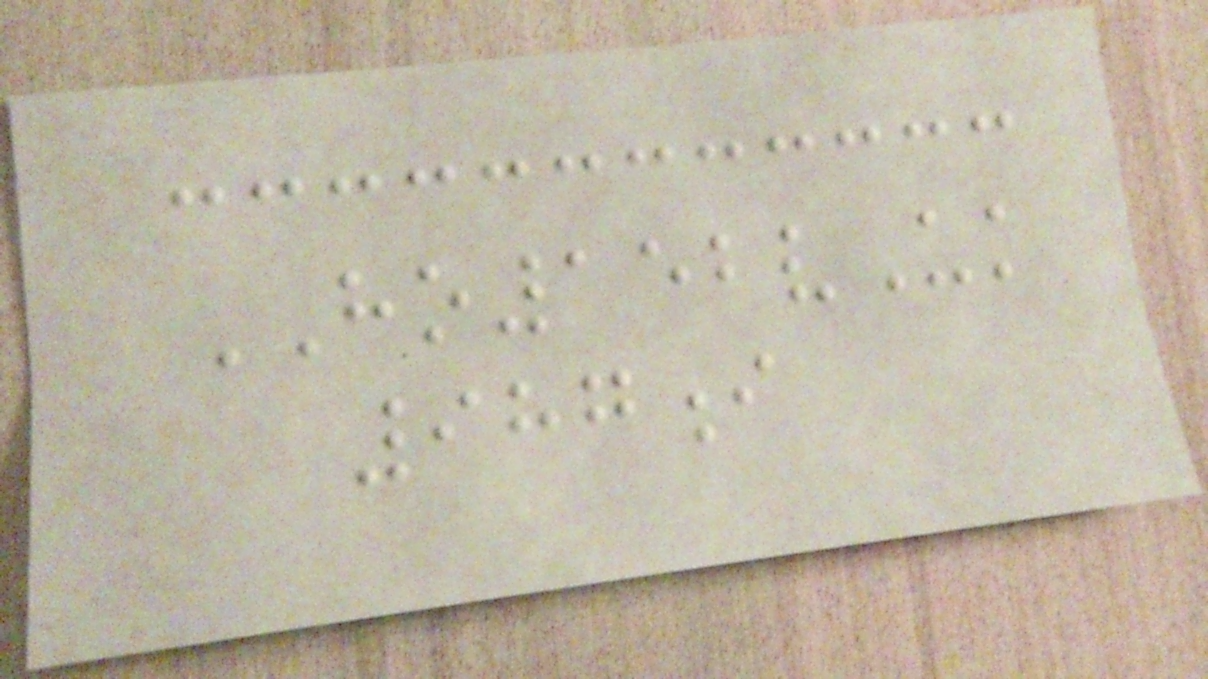HO152vUk
987i
